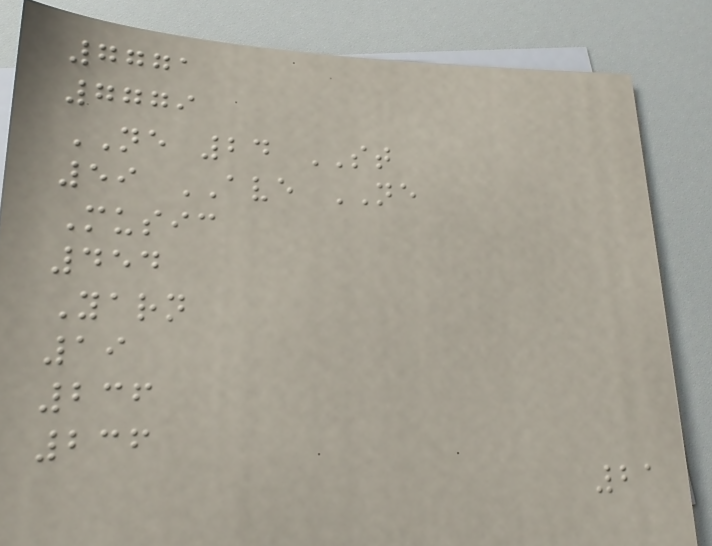7771
7779
NE 24 ST
59 AVE NE
Music
454
Yarn
19
236
236
21
